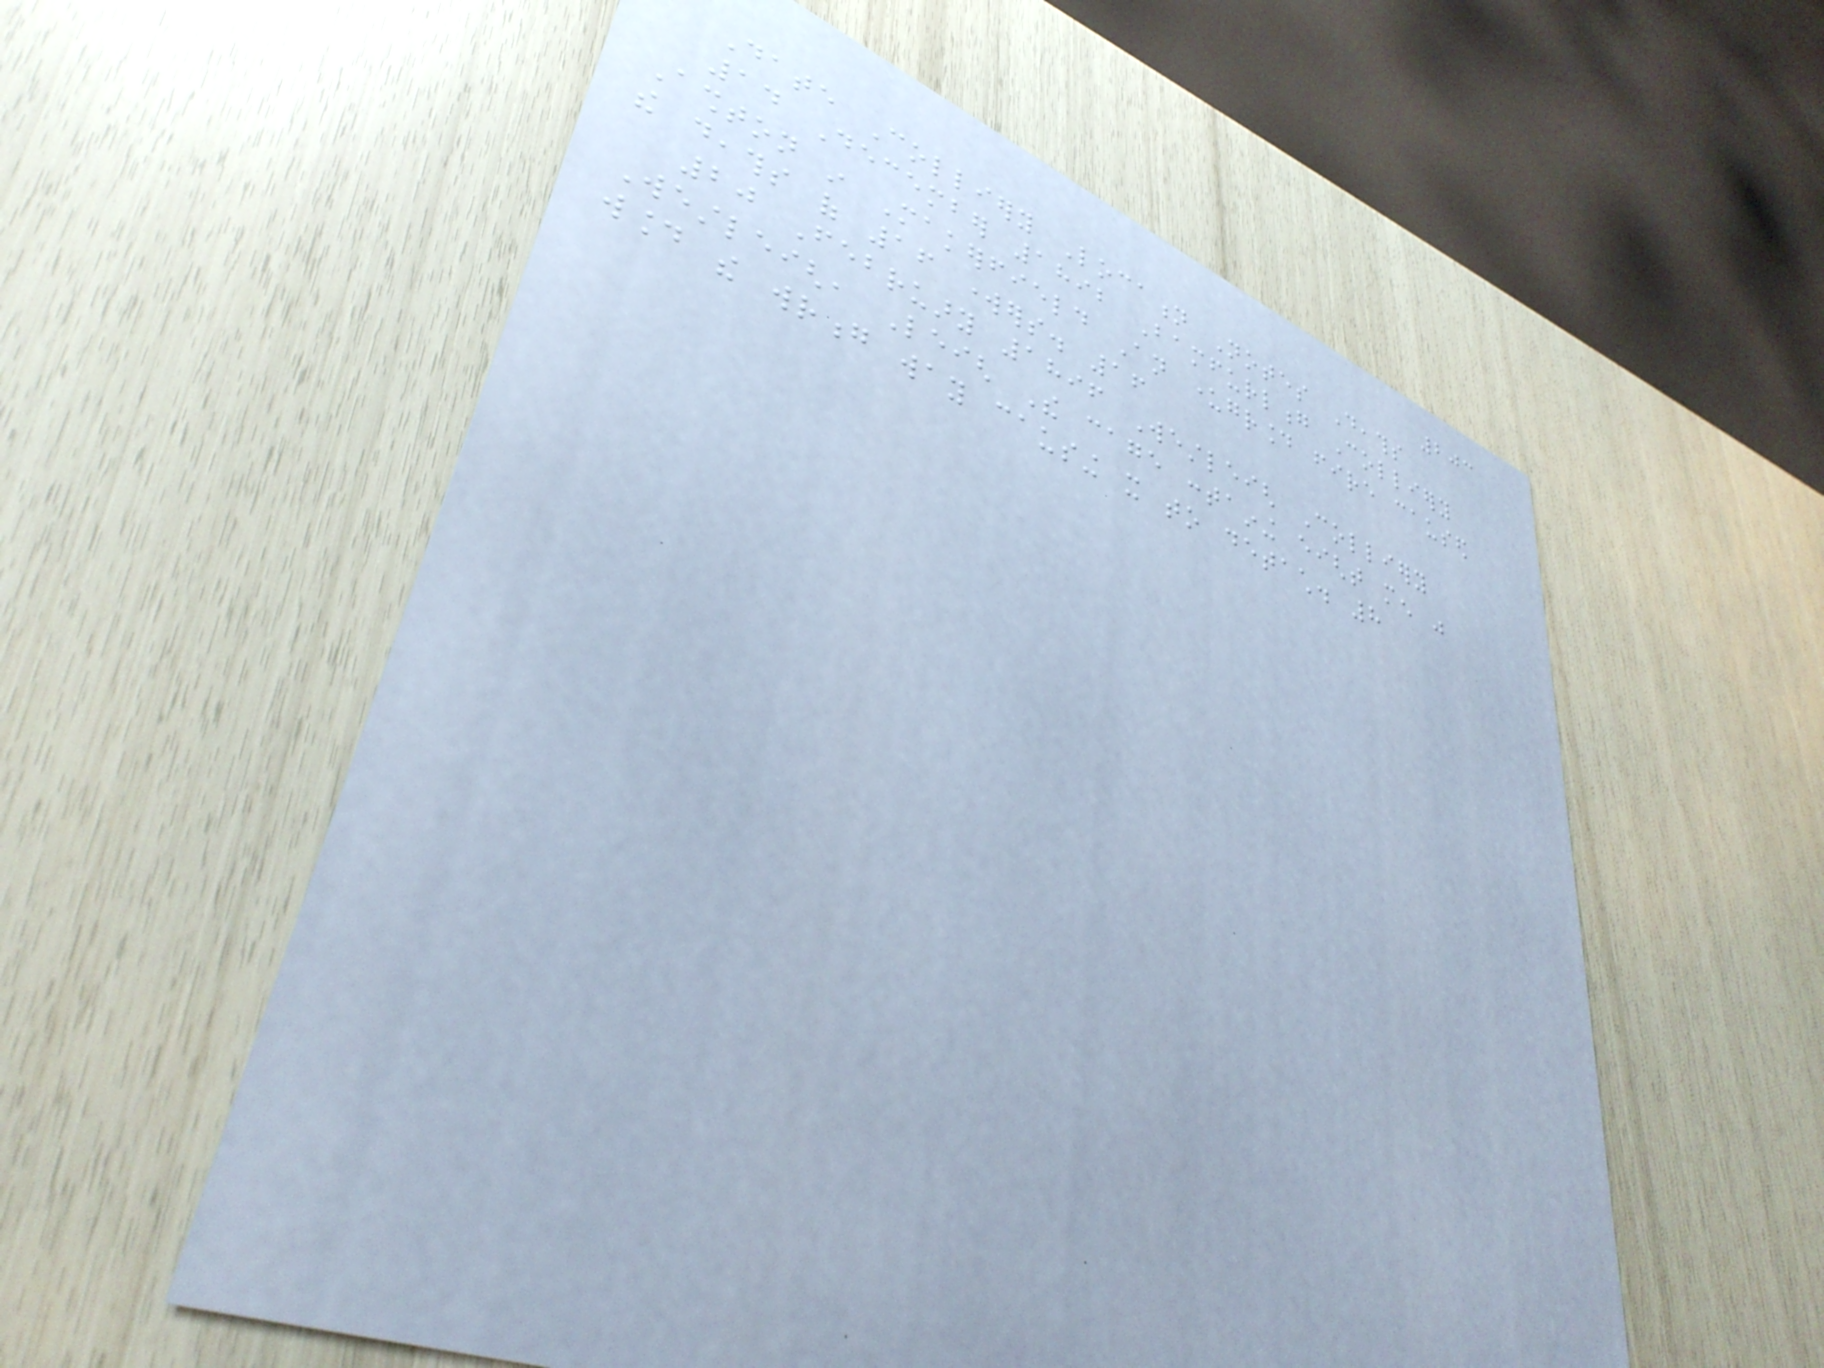203
Date Colliery Location Notes Deaths
14 December 1892 Bamfurlong Colliery
Ashton in Makerfield An underground fire caused
the deaths of 16 workers. 16
20 February 1896 Westleigh Colliery
Westleigh, Leigh The cage containing eight men was
wound the wrong way causing it to detach. 8
